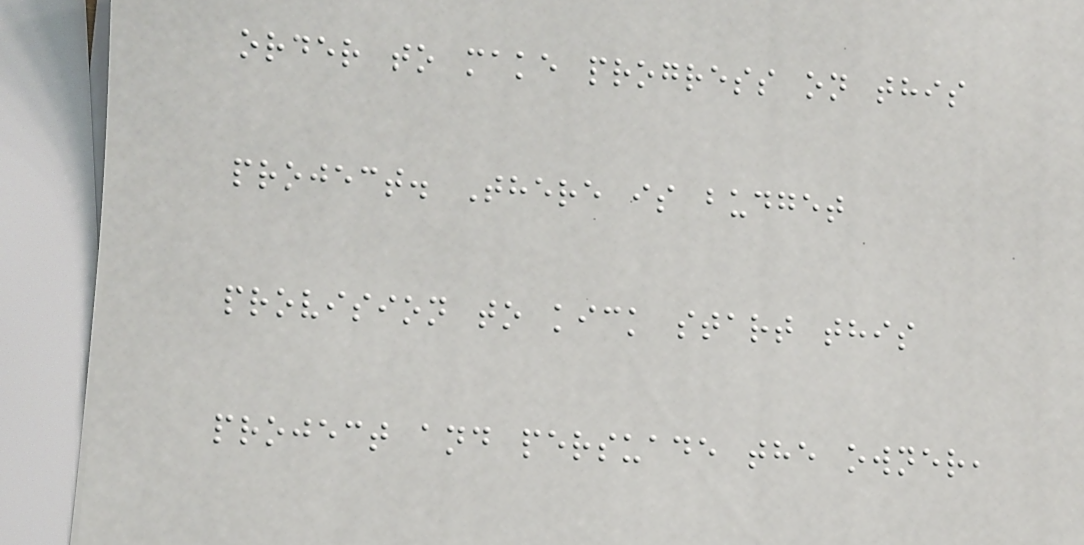order to make progress on this
project. There is budget
provision to kick start this
project and persuade the owner,
